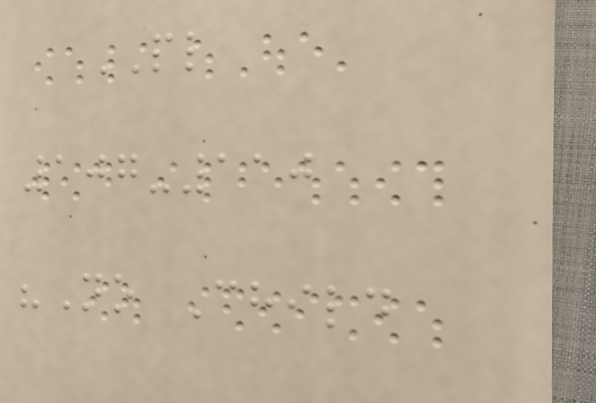PL
107-110
"No Child
